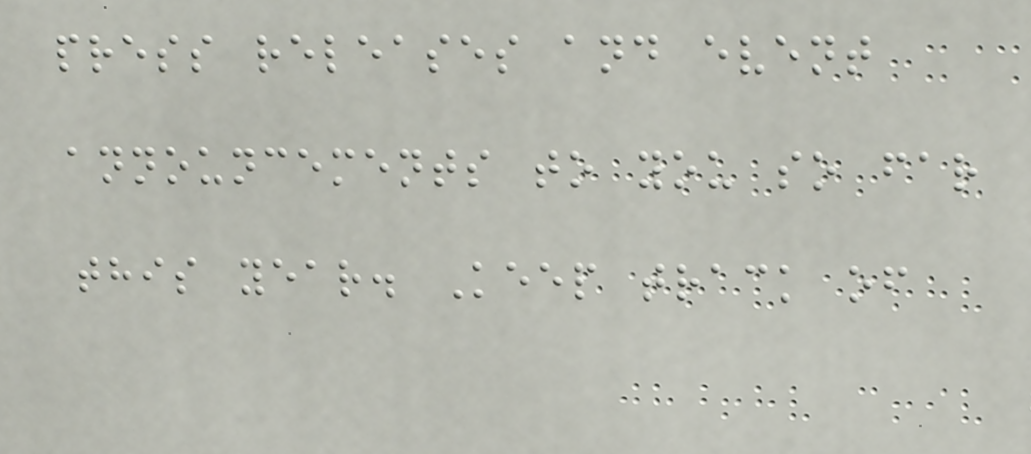press releases and event
announcements to you so far
this year. Keep track of
